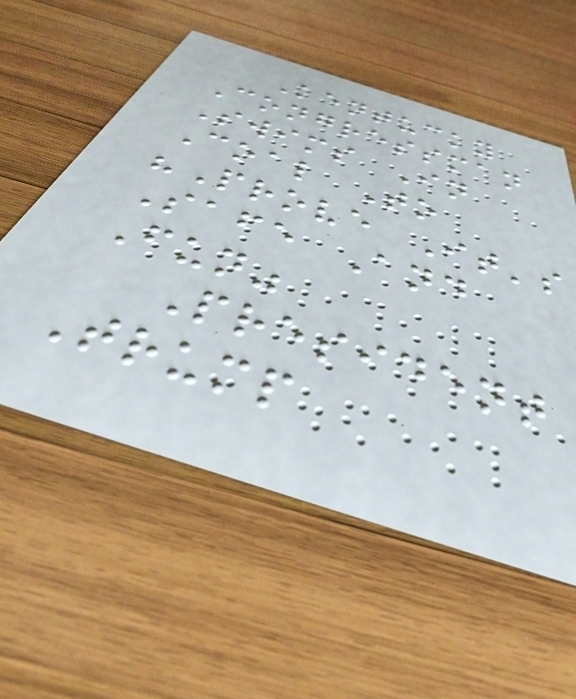Kentucky
Congressman
Swims In
Coal To
"Prove It's
Safe And
Fun"
President
Trump
